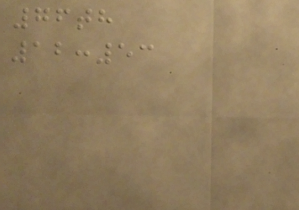76th
12:53
